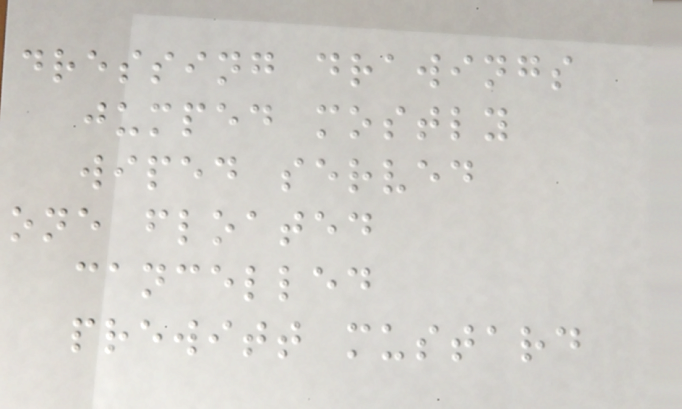dressing drawings
jumped mostly
wiped served
one floated
cancelled
prewitt mustard
